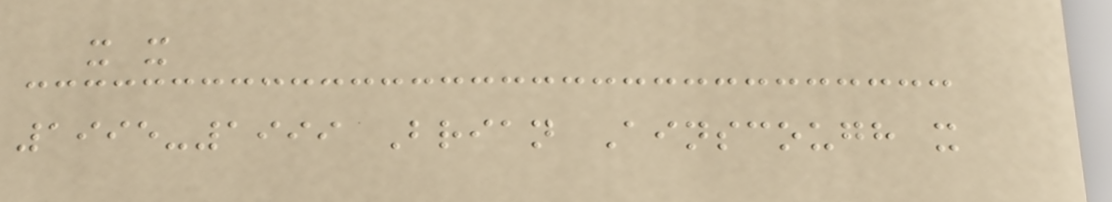x x
1995-1999 Brian Ainscough x
